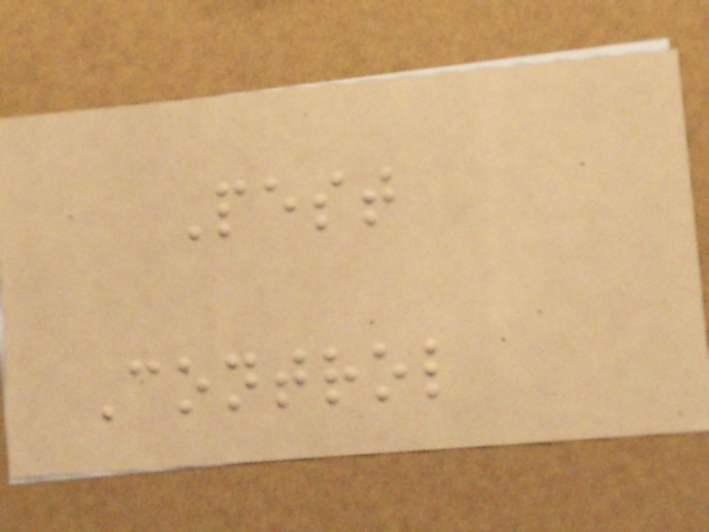Pest
Control
